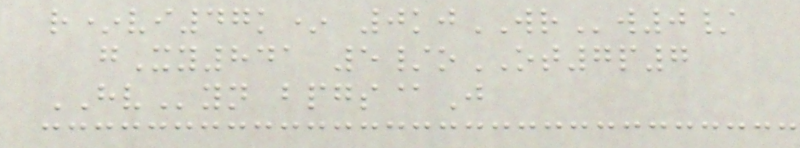r*vi47k* 0kjWRw0/
gXy841 5/oOT7p7
HVyn bpgs@J
